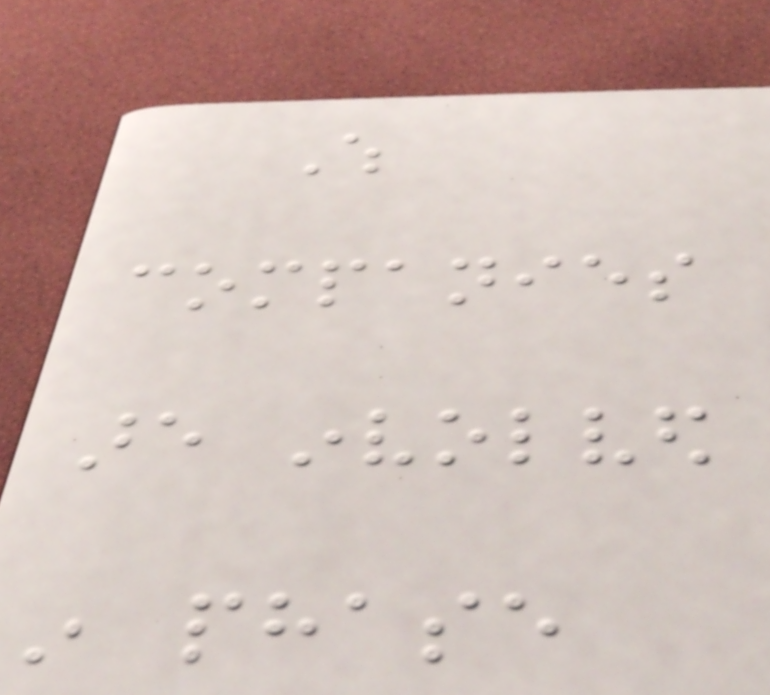Which
companies
are involved
in phase
